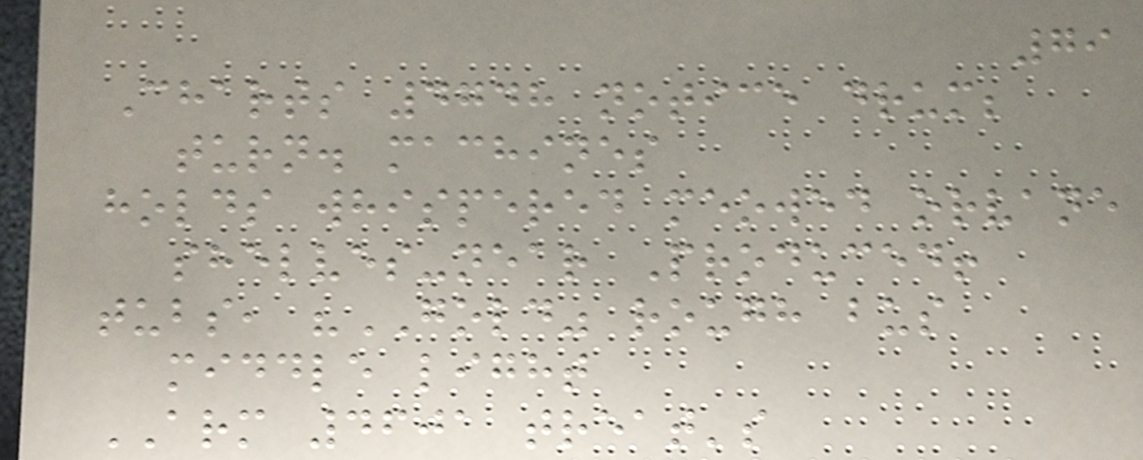79
Charts 4748 notice drum;
turn. machines
holds whispered meowed orvane
shelves-near Produced!
tubs, "GOLD" rough bus
middle light
ARM 4601 treat's
